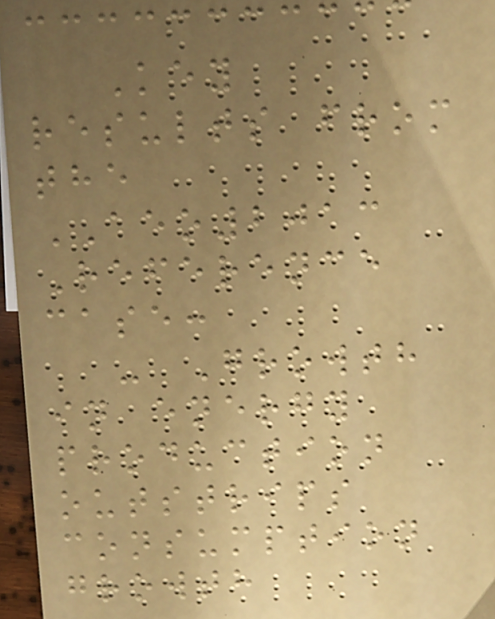Key
results from
the
AEO2013
Reference
case:
- Growth
in energy
production
outstrips
consumption
growth
